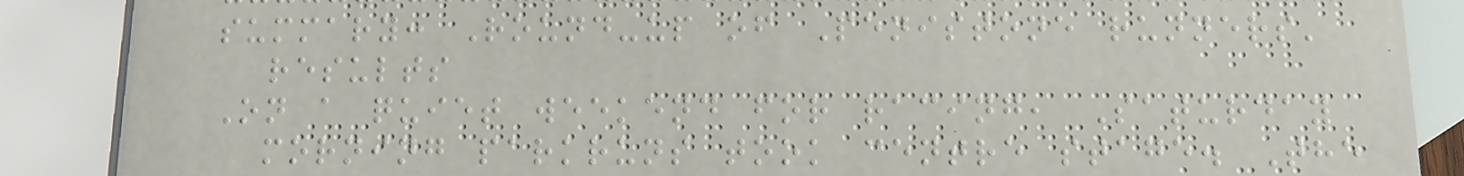summary: Round-up of Penistone runners'
results
On a quiet weekend for racing, Saturday
morning parkruns took centre stage. The
